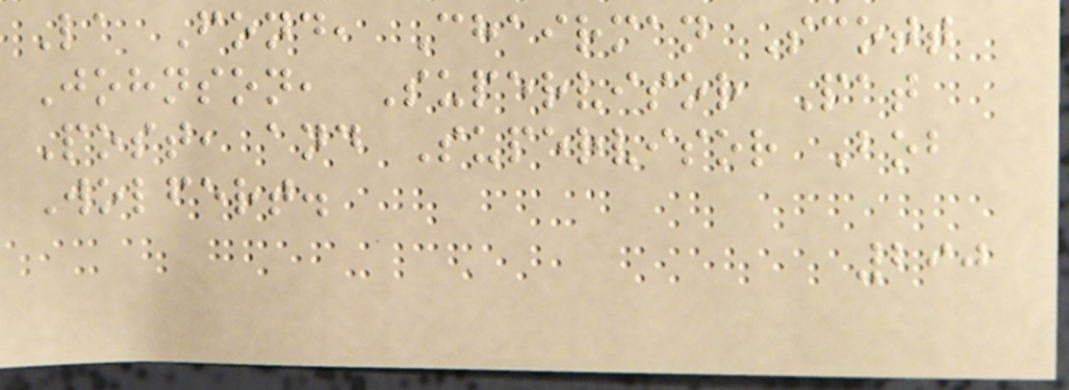La Fond, Chairman Scott
Johnson, Supervisor Pat
Post, and Supervisor Bob
Wolfert.
290
